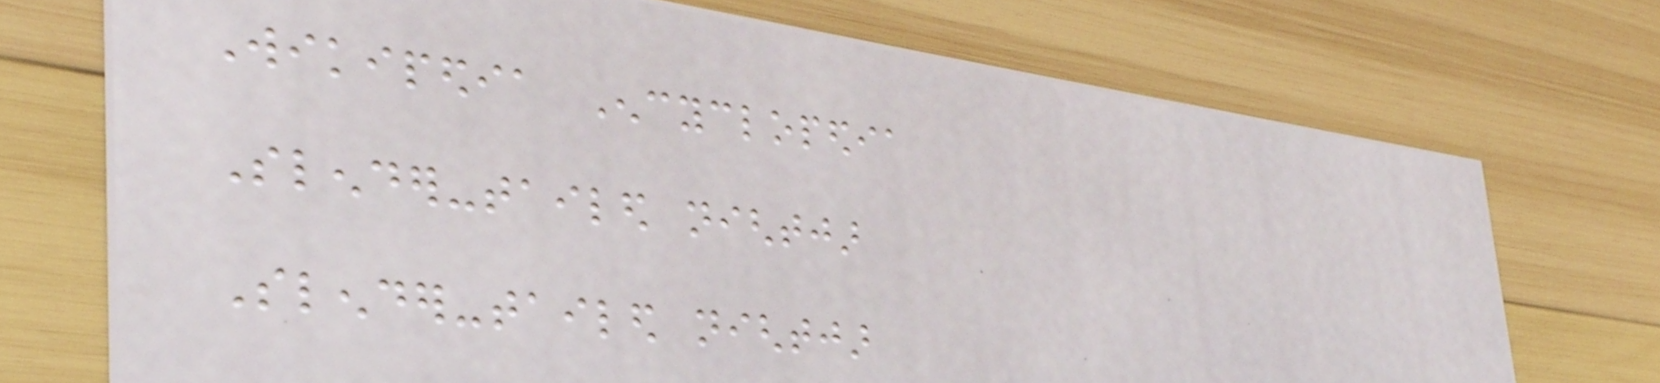Wikipedia Encyclopedia
Slender-tailed nightjar
Slender-tailed nightjar
